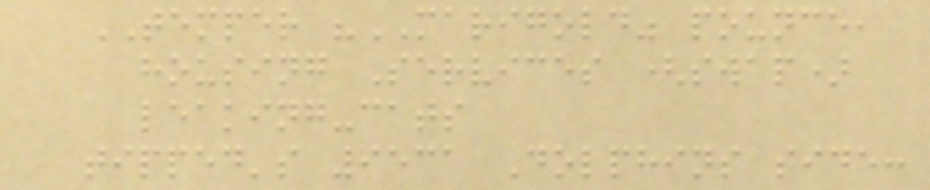TEMPER "MARIGOLD" pounce,
housing Services (swap)
leaking-cats
tipped's 9531 Dolphins side:
